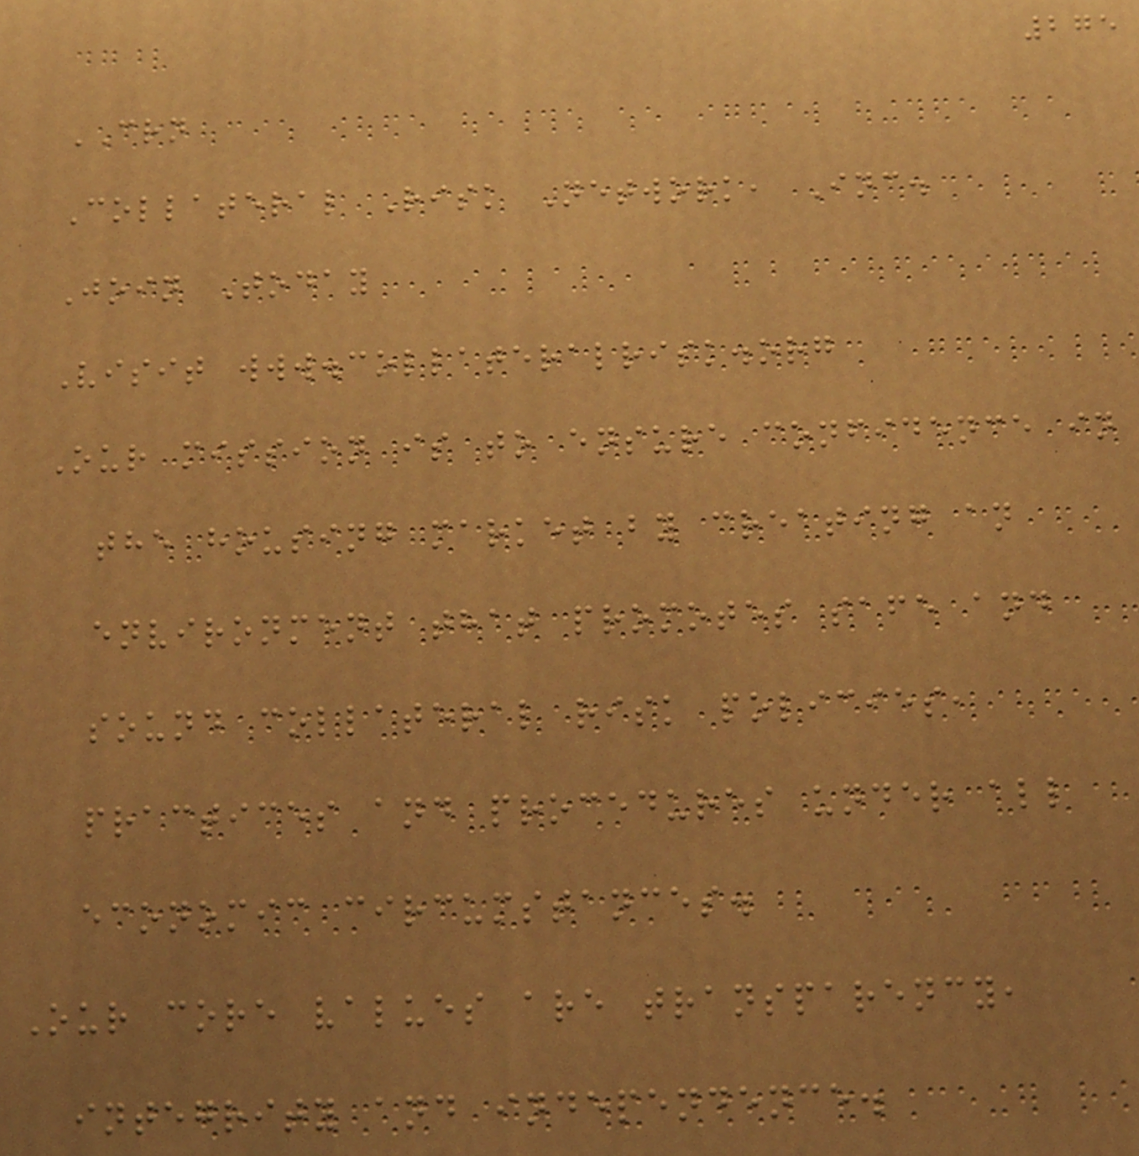275
CRN
Collateral Risk Network, Inc.
Join Today
Visit www.collateralrisk.org
Our mission is to ensure confidence in
the housing market by creating an
environment that promotes safe and
sound collateral risk policies,
practices and procedures under all
economic circumstances.
Our core values are transparency,
integrity and independence.
